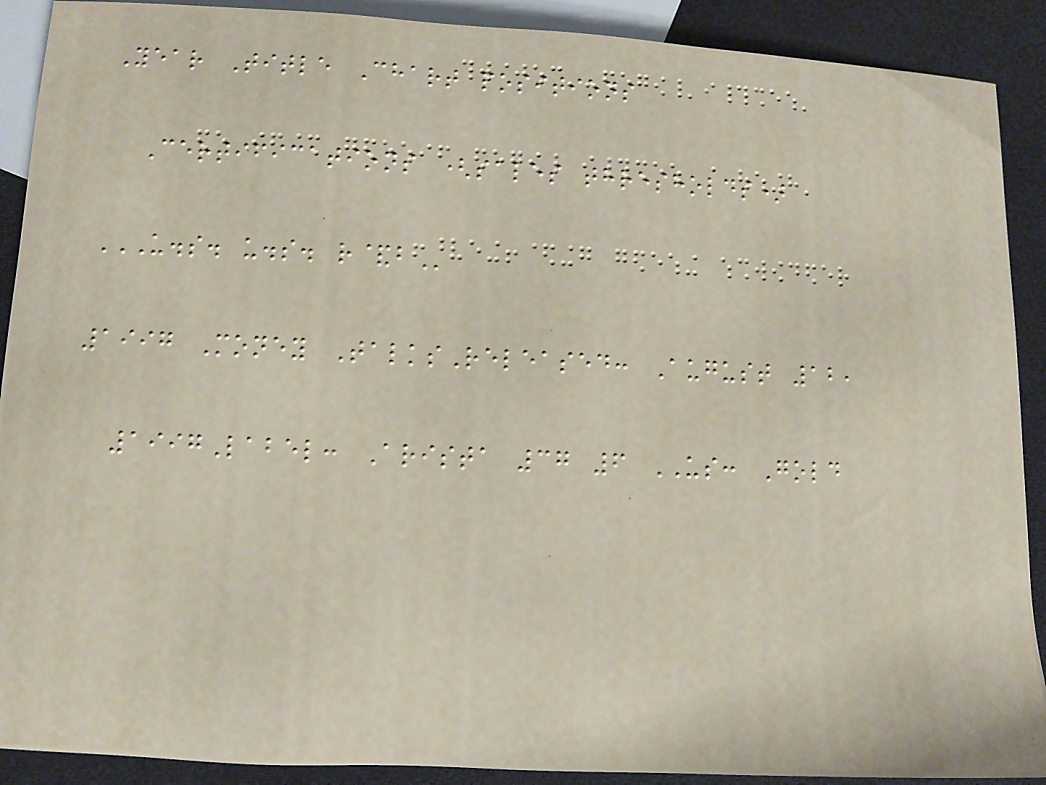Year Title Chart positions
Certifications (sales thresholds)
U.S. U.S. R&B
1997 Money TalksReleased: August 12,
1997Label: Arista 37 6 US: Gold
